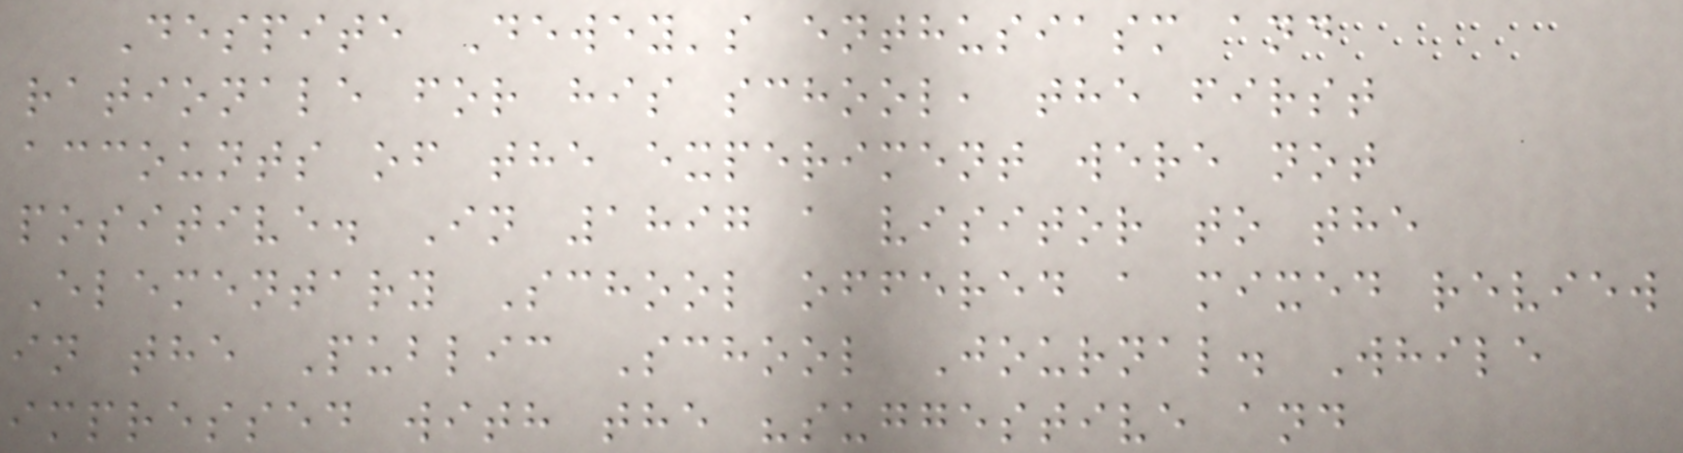Despite Dewey's enthusiasm and
rationale for his school, the first
accounts of the experiment were not
positive. In 1897 a visitor to the
Elementary School offered a mixed review
in the Public School Journal. While
impressed with the "suggestive and
